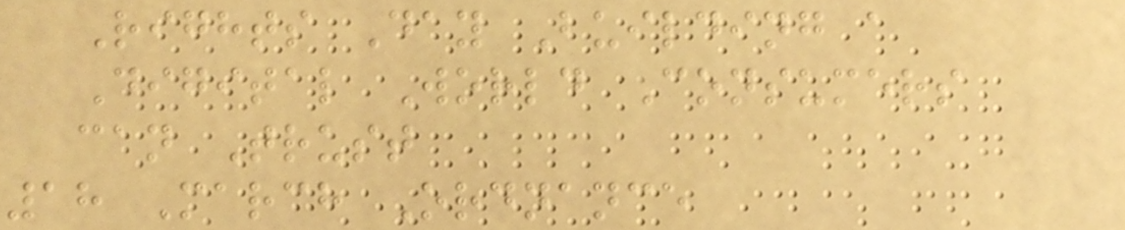Rights Day Building a
Digital World Consumers
can Trust
18 March Ordnance
